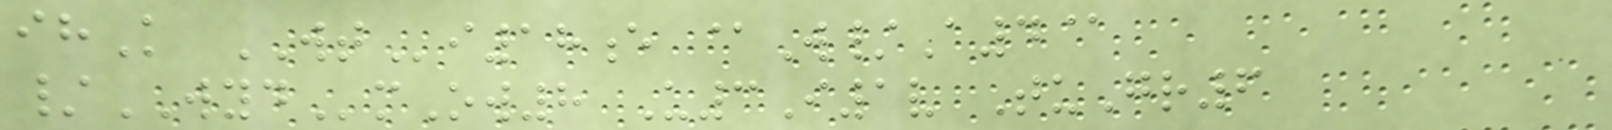ihK WTi18e @W/A4@
/WYDmOw8 U3I1v TuGr6
